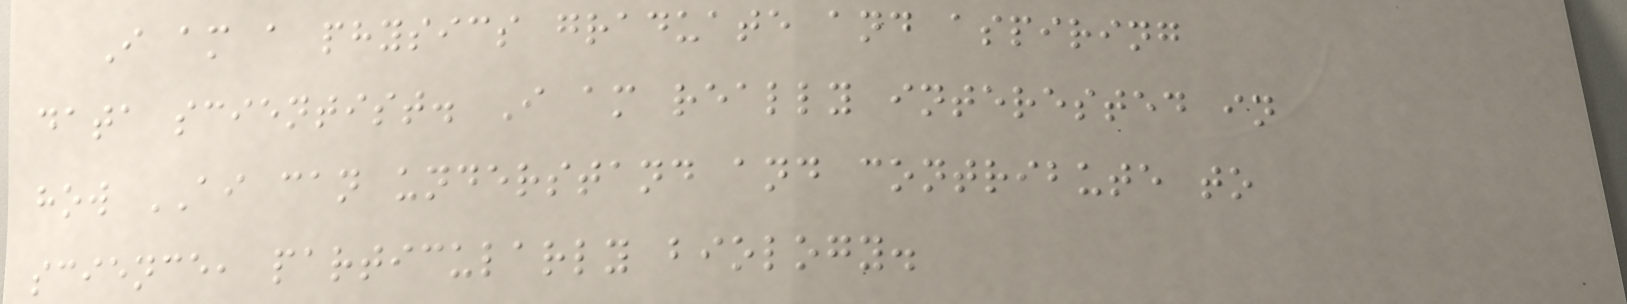I am a physics graduate and aspiring
data scientist. I am really interested in
how AI can understand and contribute to
science, particularly biology.
